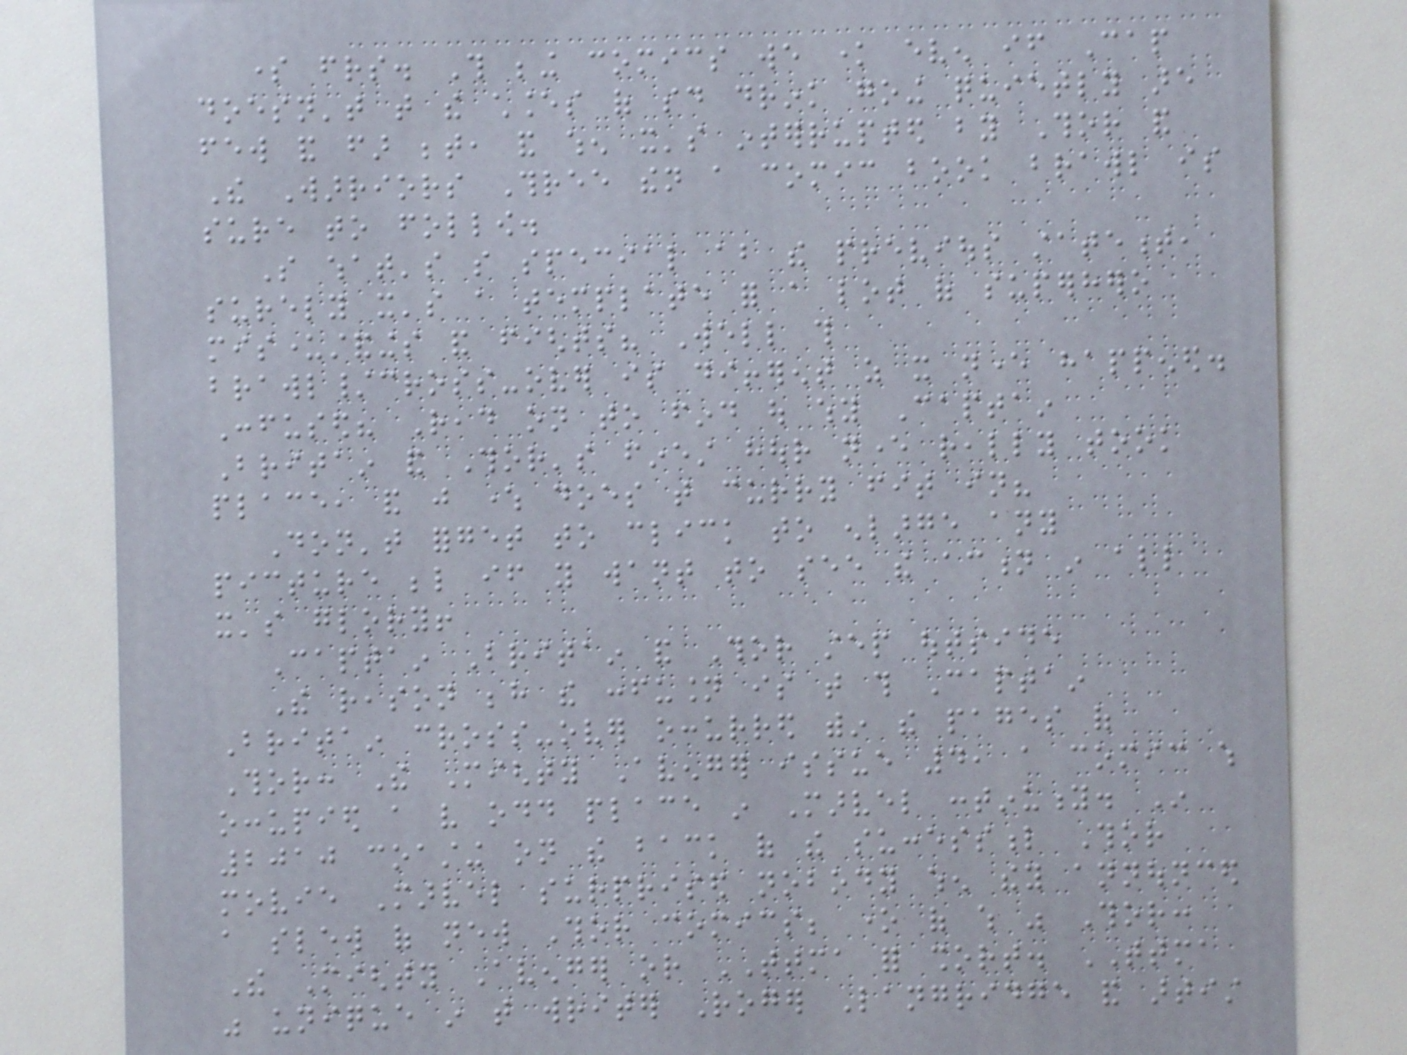some friends. This being comics we know even if Cap
doesn't that the chances of said drink going quietly are
few and far between, and when it's interrupted by Thor and
The Warriors Three then a comic book brawl is
sure to follow.
So what's so special about the previous statement,
surely it's a template for a lot of superhero
misunderstandings and fights? Well this
brawl/cross-over is different as it never happened.
Confused? Read on to find out why Captain
Britain and Thor's finest hour never really took
place, and just where does that curry fit in?
Don't forget to click to enlarge any
picture below if you want to see the action in all
it's glory!
Captain Britain and Thor step outside
The reason behind the confusion is that this Captain
Britain cross-over occurred within the pages of
Thor: The Mighty Avenger issue 4, a comic which
occupied a very odd place in Marvel continuity. In
2010 coasting on the back of the successful Thor
movie Marvel surprised nobody when they announced
a slew of new Thor comics; one of which was Thor:
The Mighty Avenger or TTMA for short. TTMA
was unique in that writer Roger Langridge and artist
